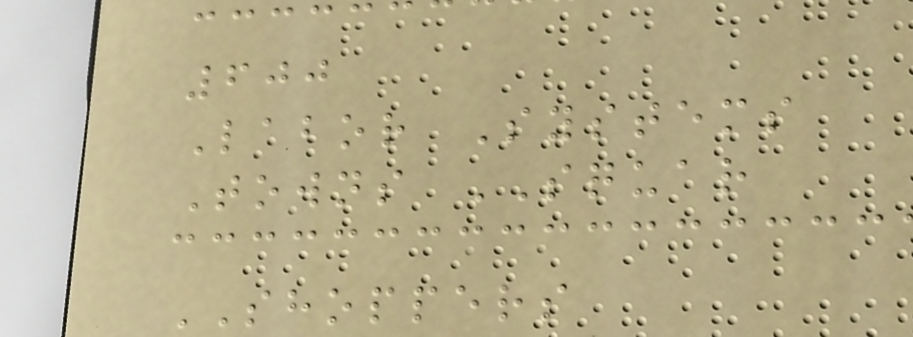600
Labor Systems
Towns SQUAR
SHOPPERS
